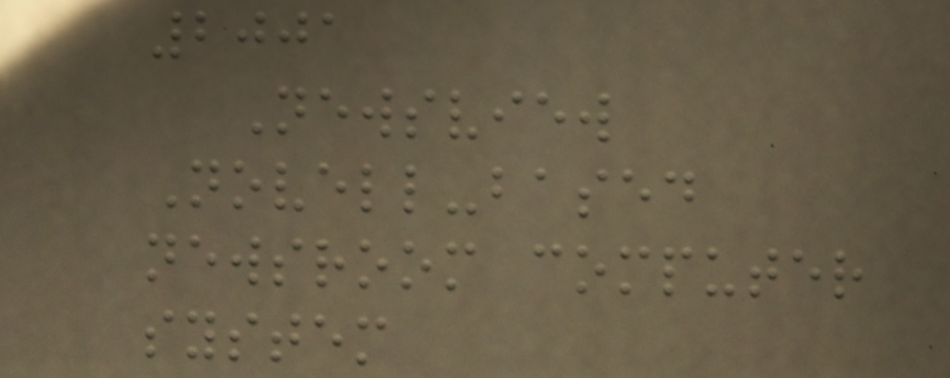2001
Newsview
Novell-based
newsroom computer
system
